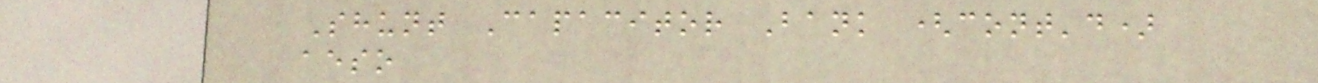Shunt Capacitor Bank (cont'd)
aeso
